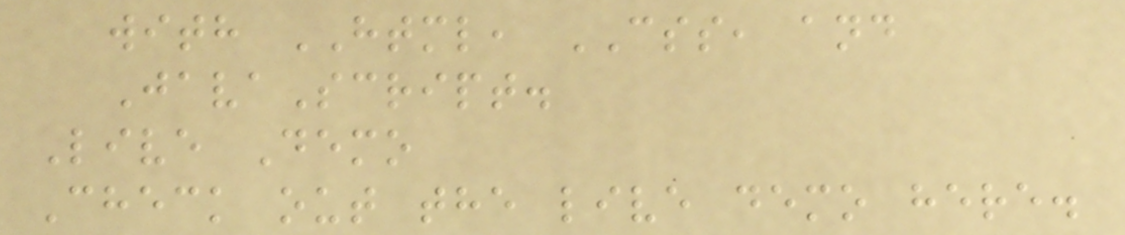with HTML, CSS, and
JavaScript.
Live Demo
Check out the live demo here.
